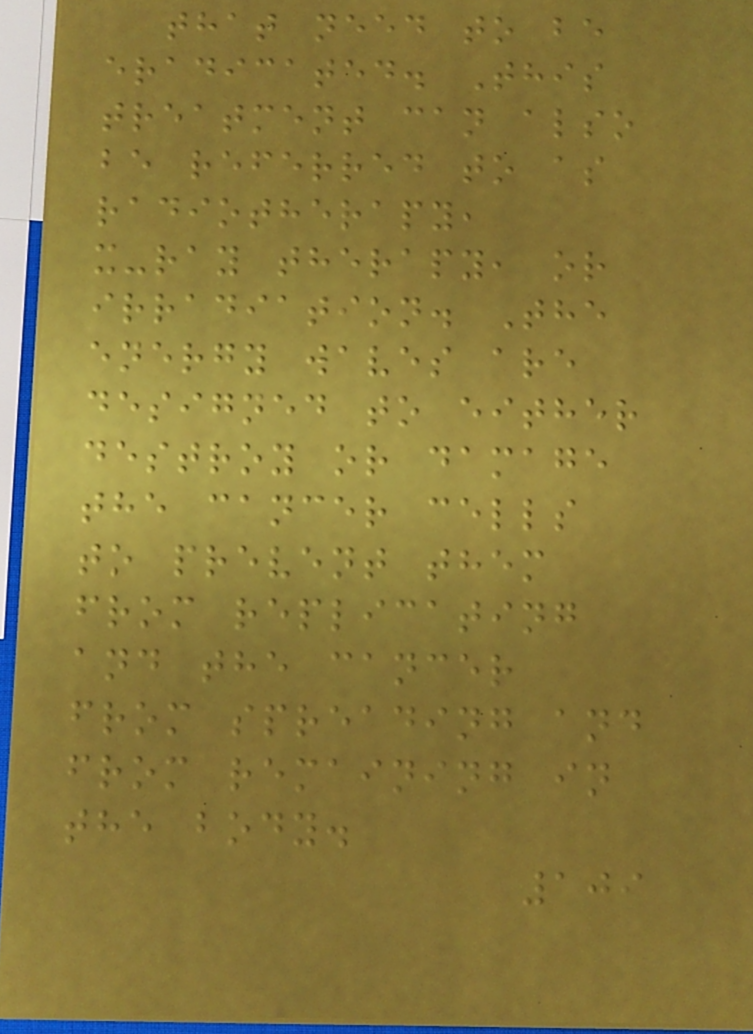that need to be
eradicated. This
treatment can also
be referred to as
radiotherapy,
x-ray therapy, or
irradiation. The
energy waves are
designed to either
destroy or damage
the cancer cells
to prevent them
from replicating
and the cancer
from spreading and
from remaining in
the body.
109
